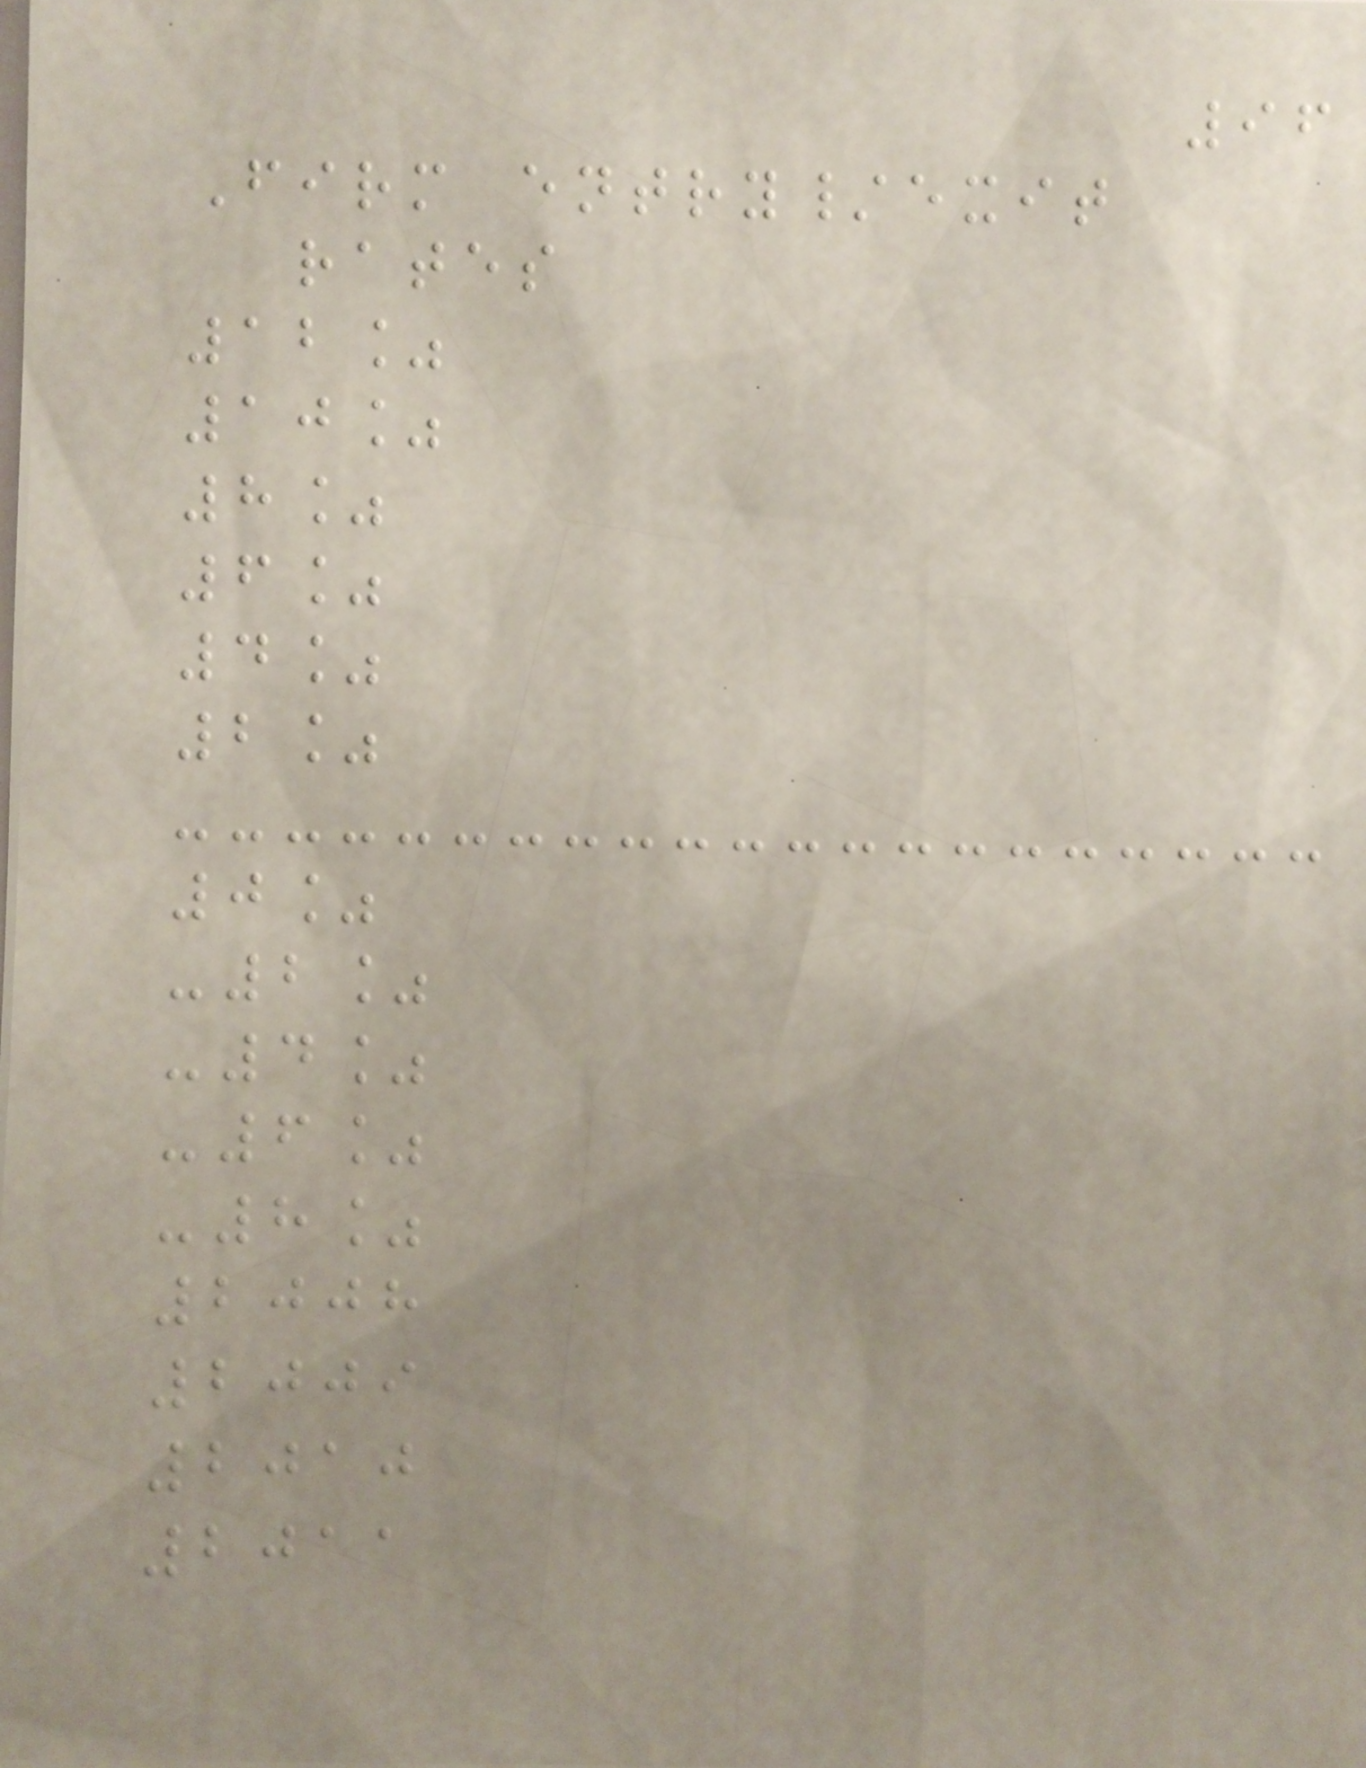96
Firm entry/exit
rates
12%
10%
8%
6%
4%
2%
0%
-2%
-4%
-6%
-8%
2008
2009
2010
2011
